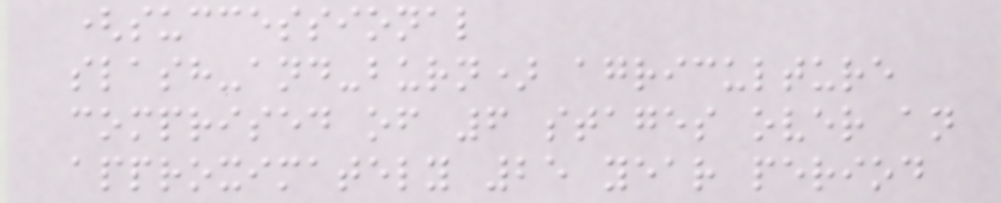(successional
slash-and-burn) agriculture
comprised of 6 stages over an
approximately 25 year period
